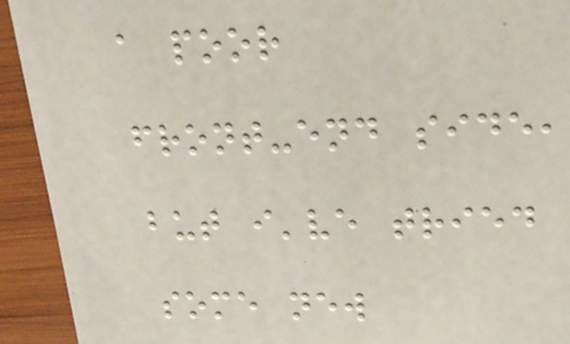a poor
front-end side,
but i've tried
some new
